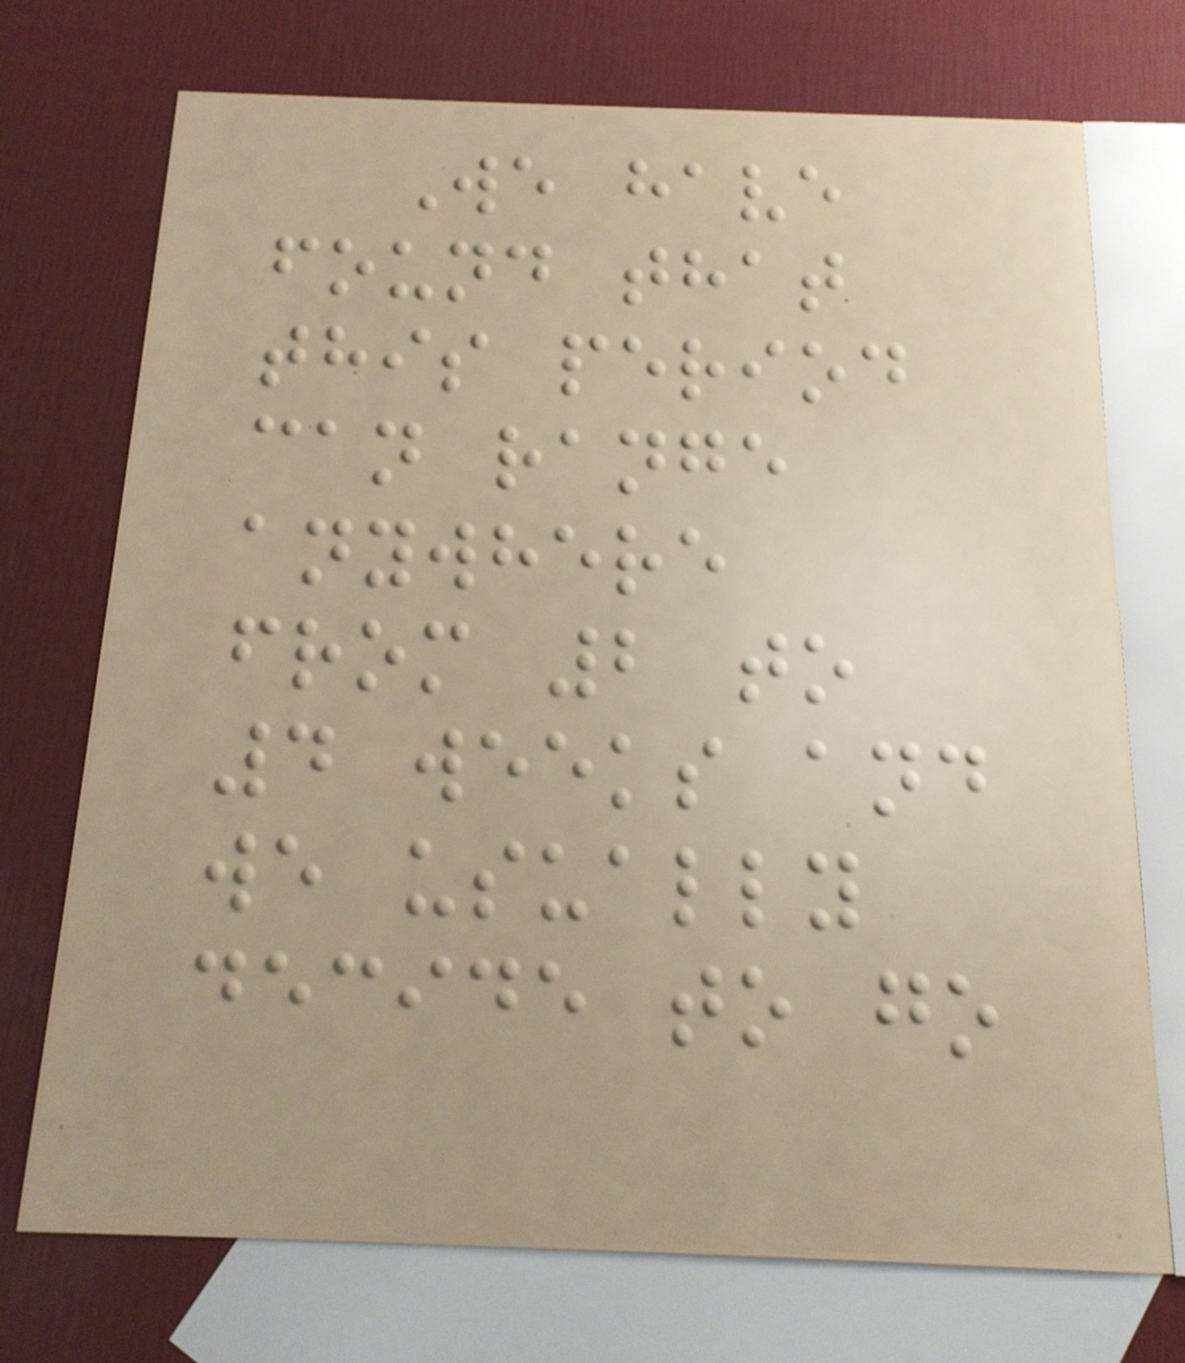We have
found that
this period
can range
anywhere
from 2 to
4 weeks and
we usually
decide to go
